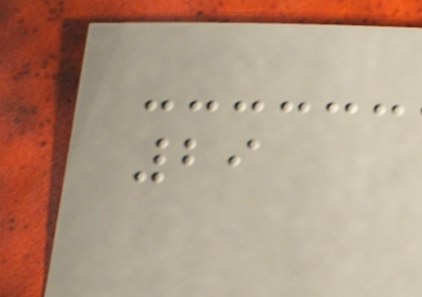29
